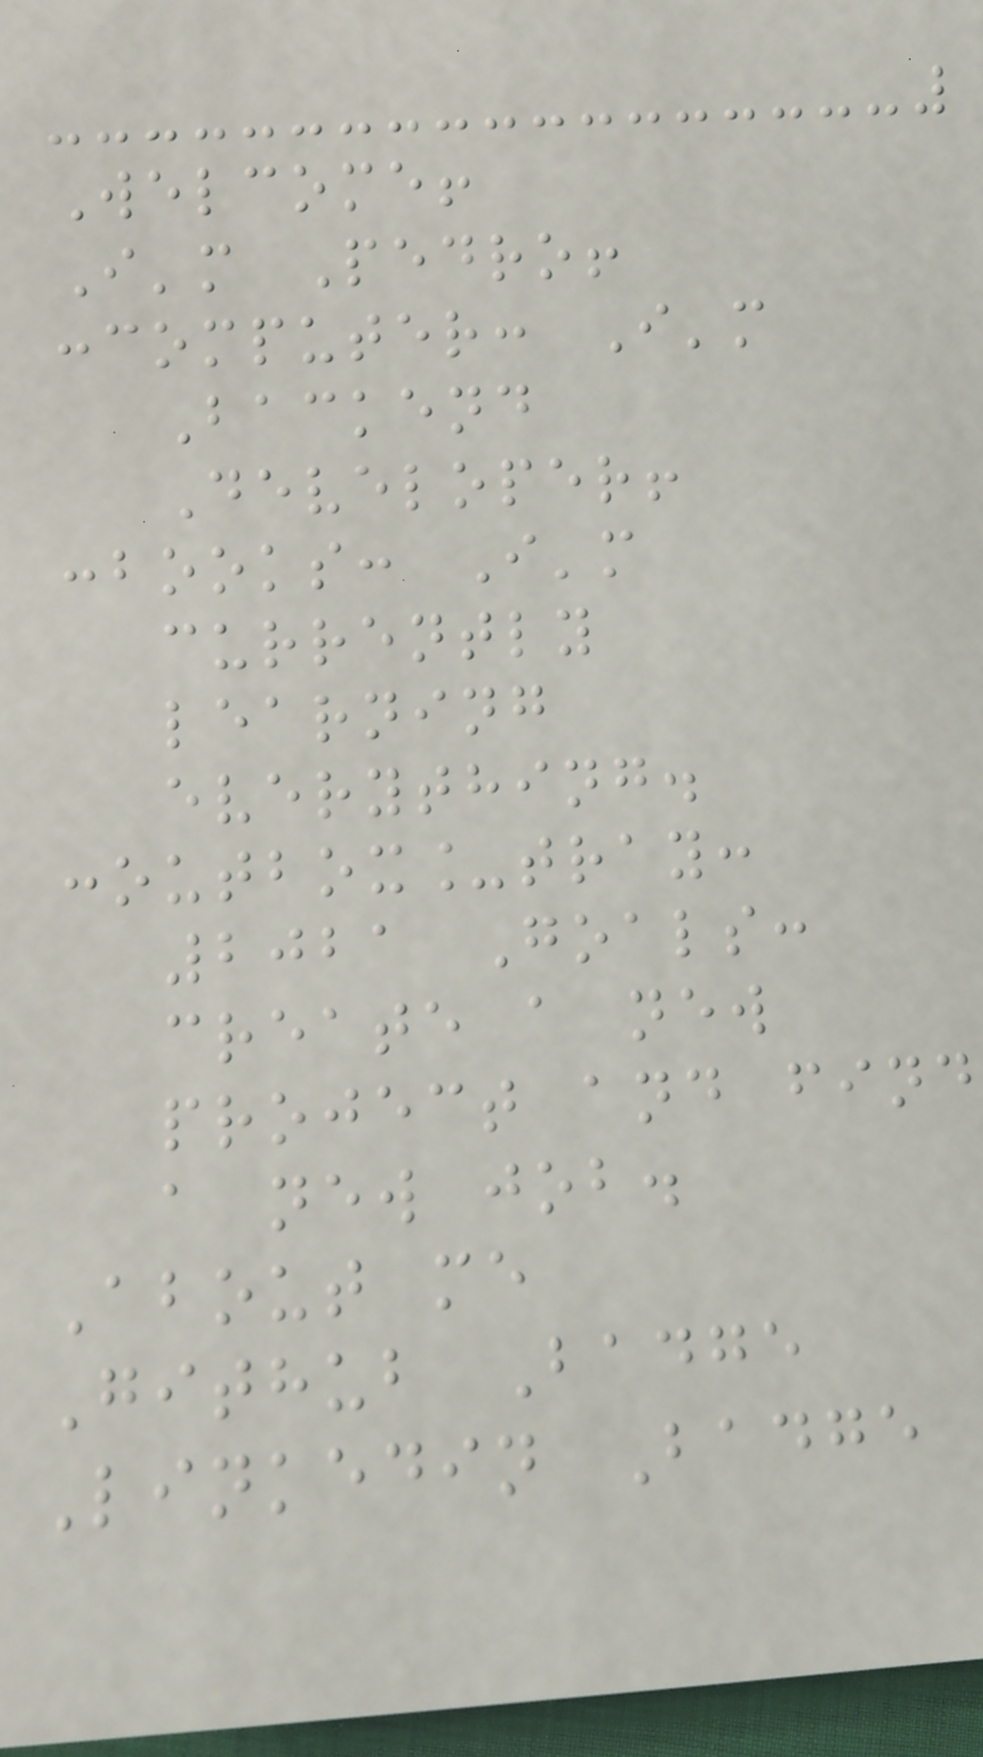Welcome!
I'm Pedro!
:computer: I'm
Backend
Developer!
:books: I'm
currently
learning
everything.
:outbox_tray:
2021 Goals:
create a new
project and find
a new job.
About me
Github Badge
Linkedin Badge
